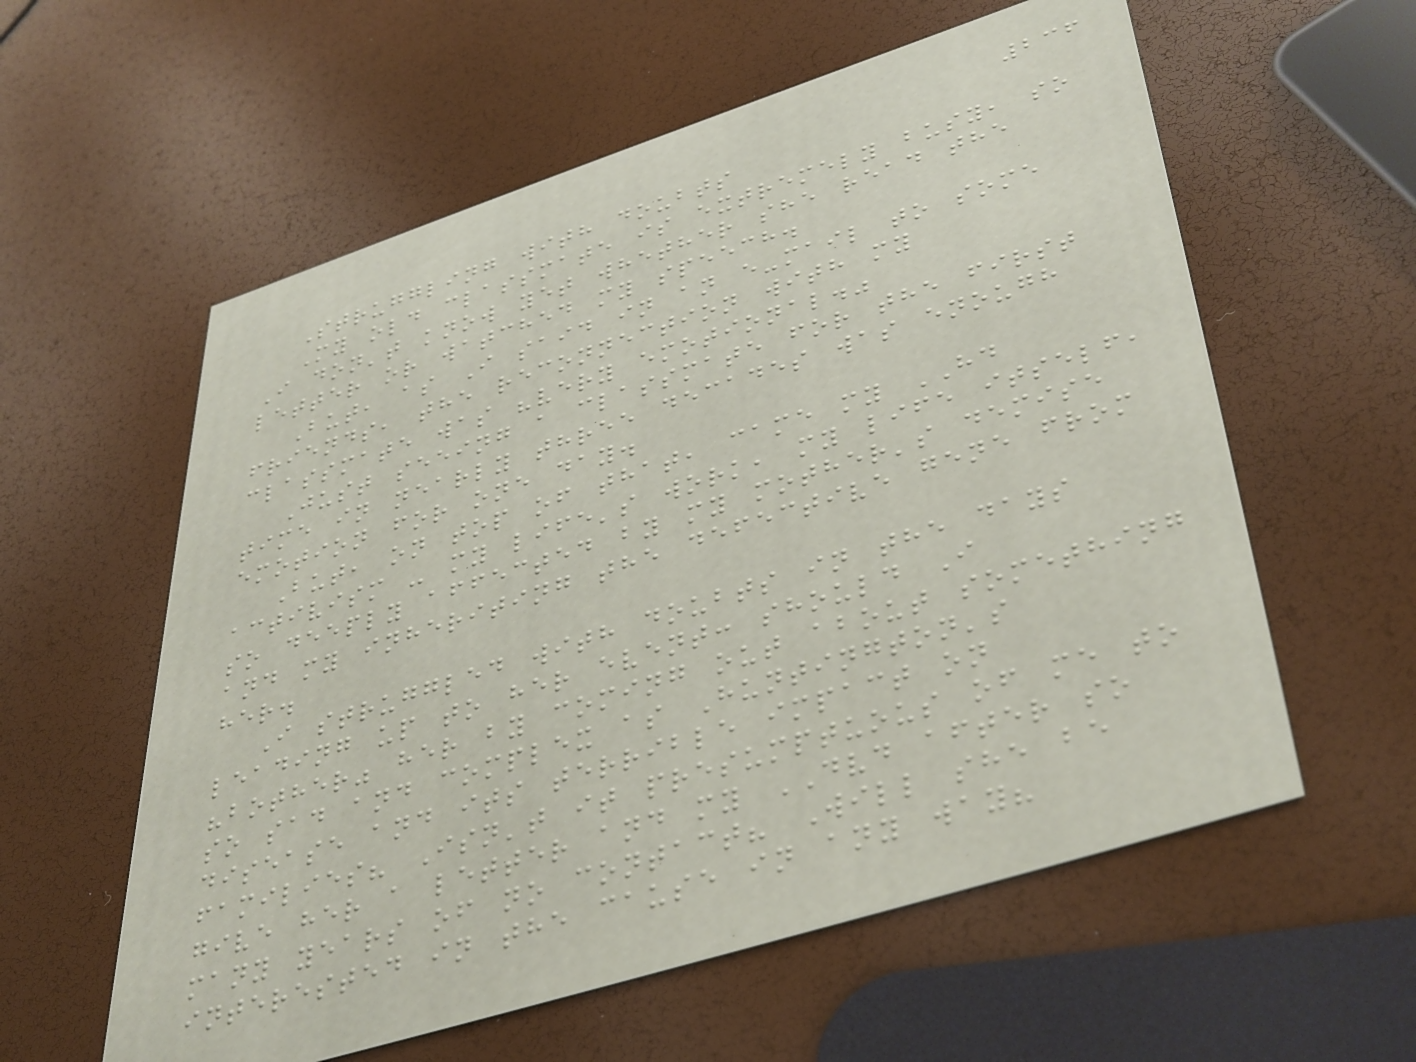236
Struggling with doubts
My old classmate is extremely busy, so
I don't know yet whether she read the
letter or watched my speech.
But, as I said in an e-mail to some
friends, the reconnection with my
classmate was "very emotional."
Just seeing a classmate for the first
time in nearly three decades was enough
emotion for one day.
But, on top of that, came my HD
activism - my life's work, my life itself,
so deeply affected by my mother's demise
and my inheriting the defective gene from
her.
I struggled with doubts in the days
leading up to her event: should I
"bother" her by coming out about something
so sad and complex as Huntington's
disease and its terrible impact on
families? Isn't it presumptuous of me to
give her a letter and my DVD after so
many years of no contact? Will she be
interested in the cause in any way?
